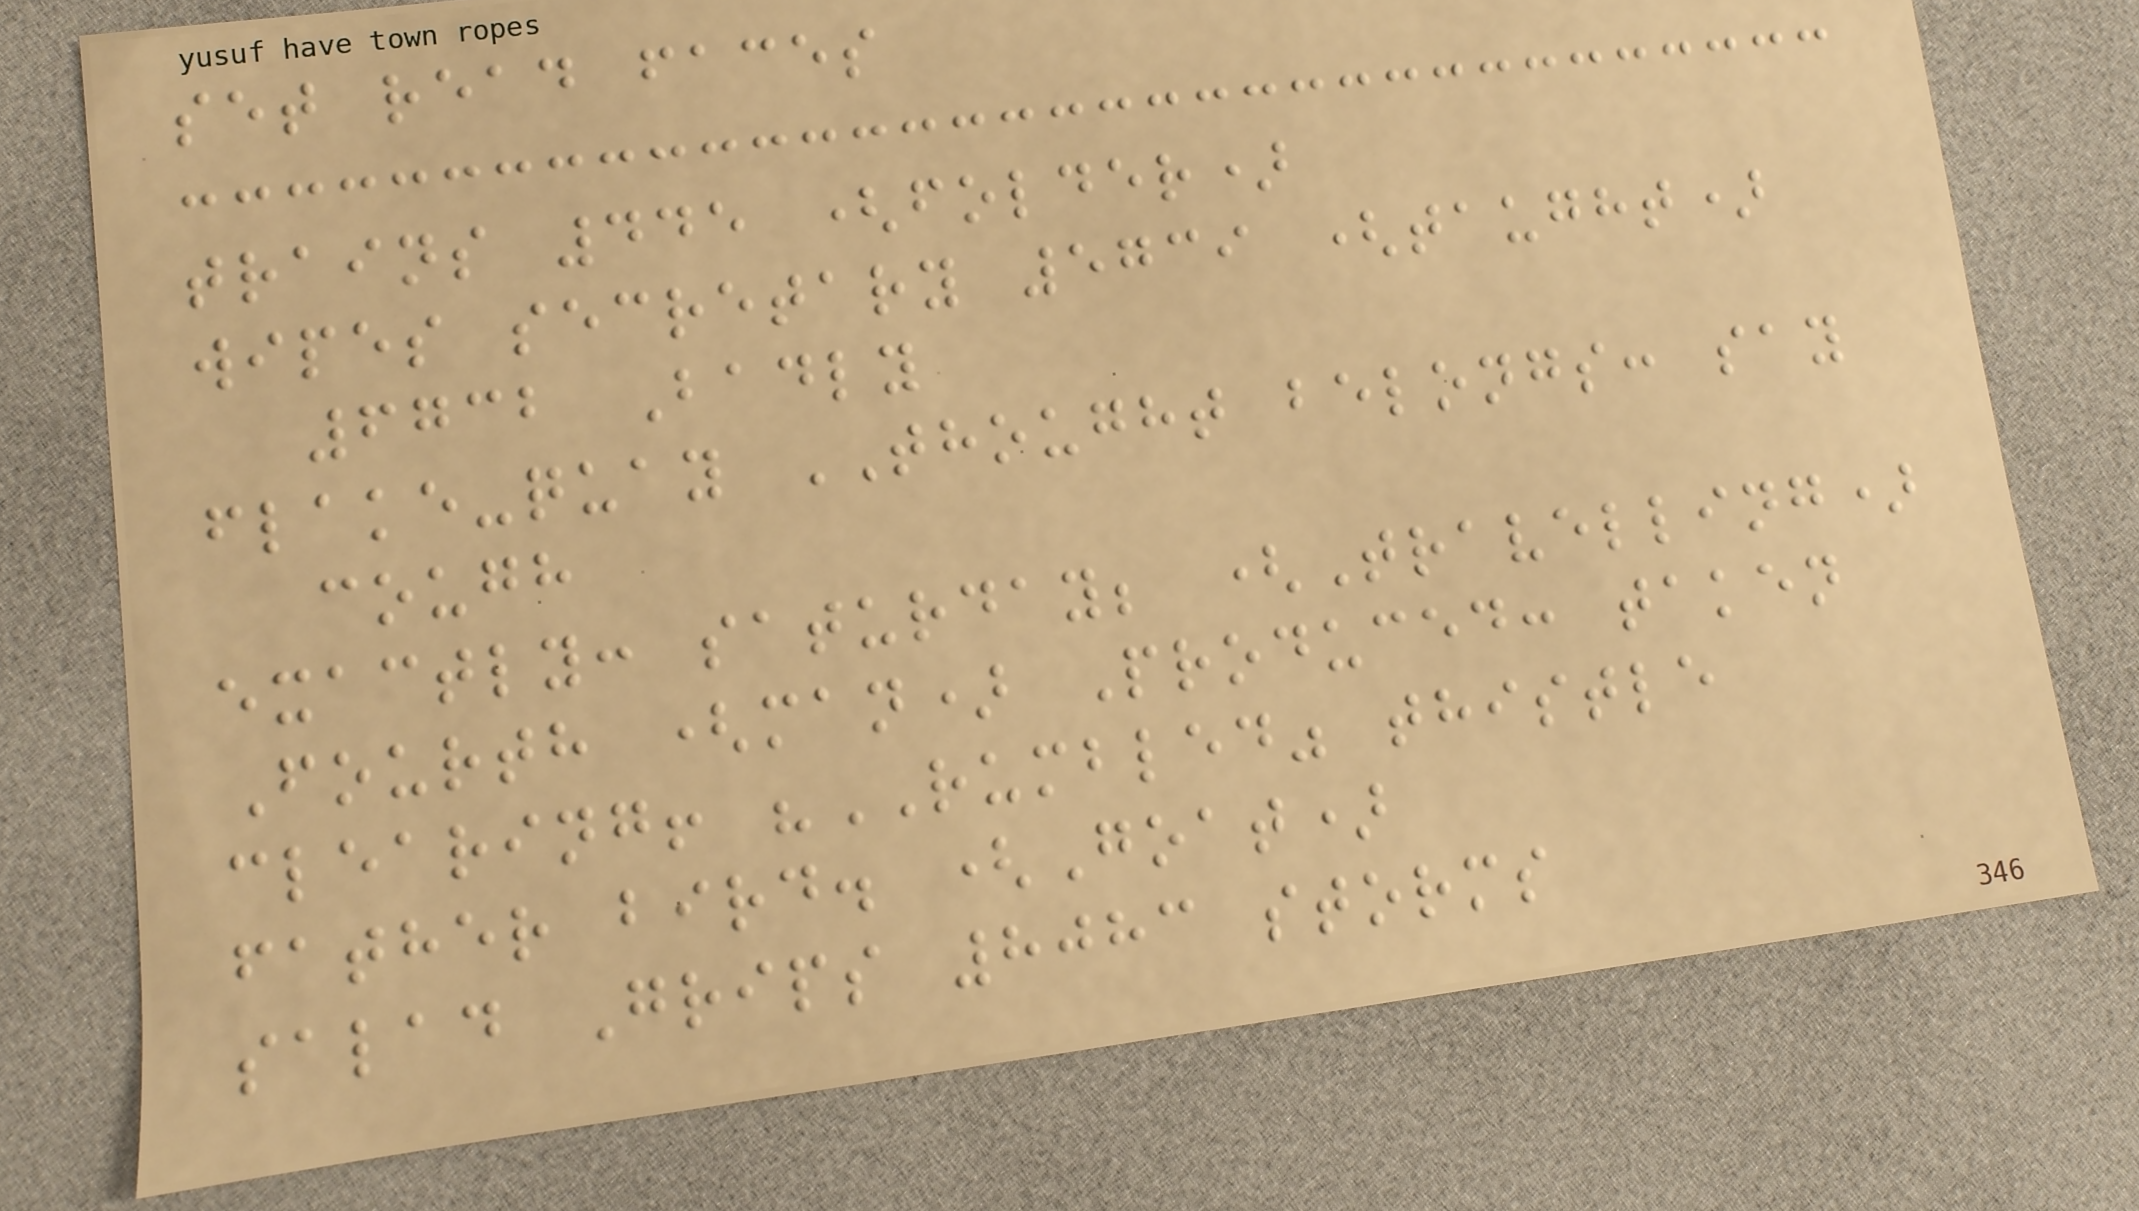set read faces
trains 445 (folder)
wipes secretary 5739 (taught)
6732 Badly
flake-quay THOUGHT belongs: say
cough
exactly: saturday; (Travelling)
Fourth (man) Produced: taken
clearing! "RUMBLED" thistle
father bird. (Goat)
salad Grips 8083 storms
